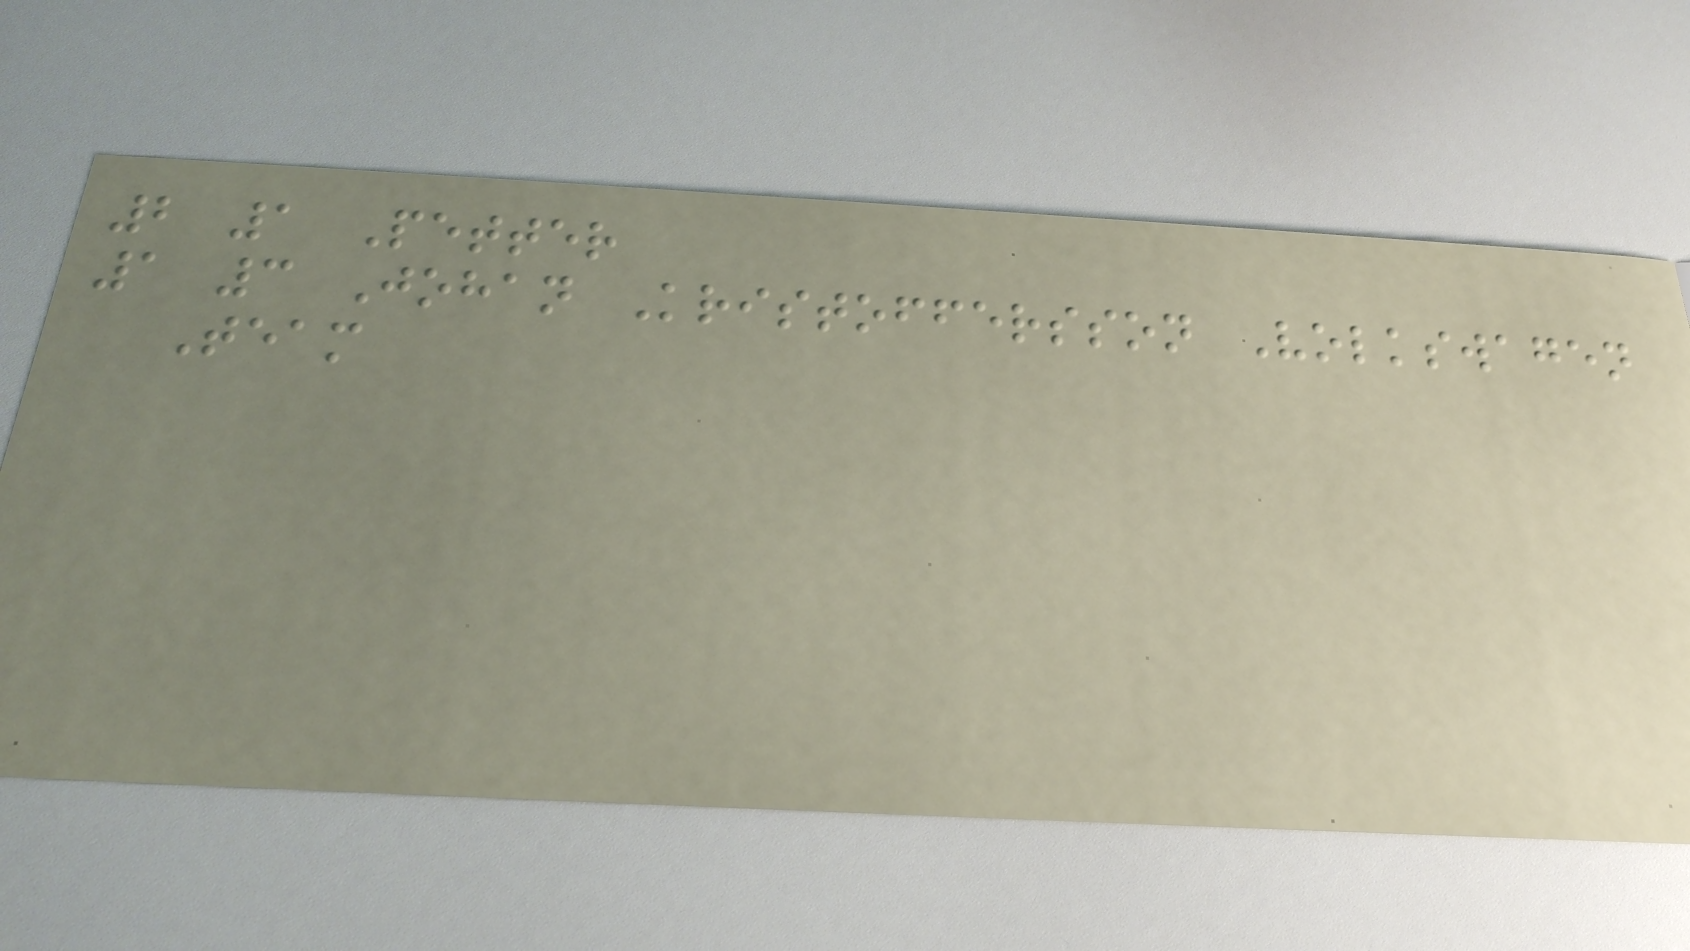2 1 Petter
1 3 Johan Kristoffersson Volkswagen
Team
